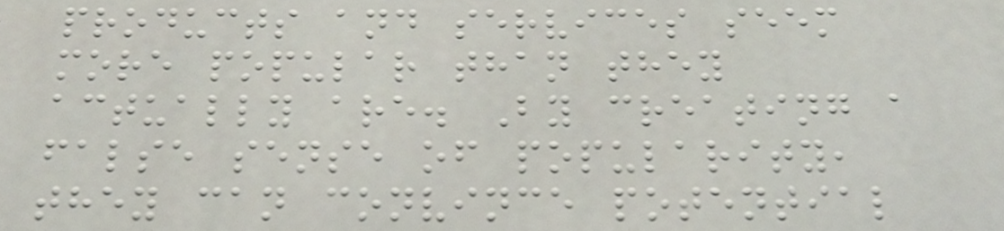products and services seem
more popular than they
actually are. By creating a
false sense of popularity,
they can convince potential
